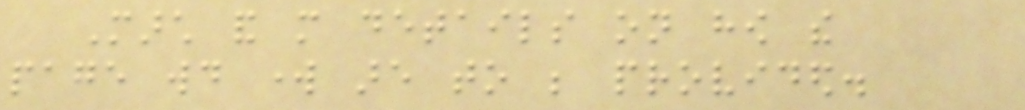March and more details on how the
page would work are to be provided.
